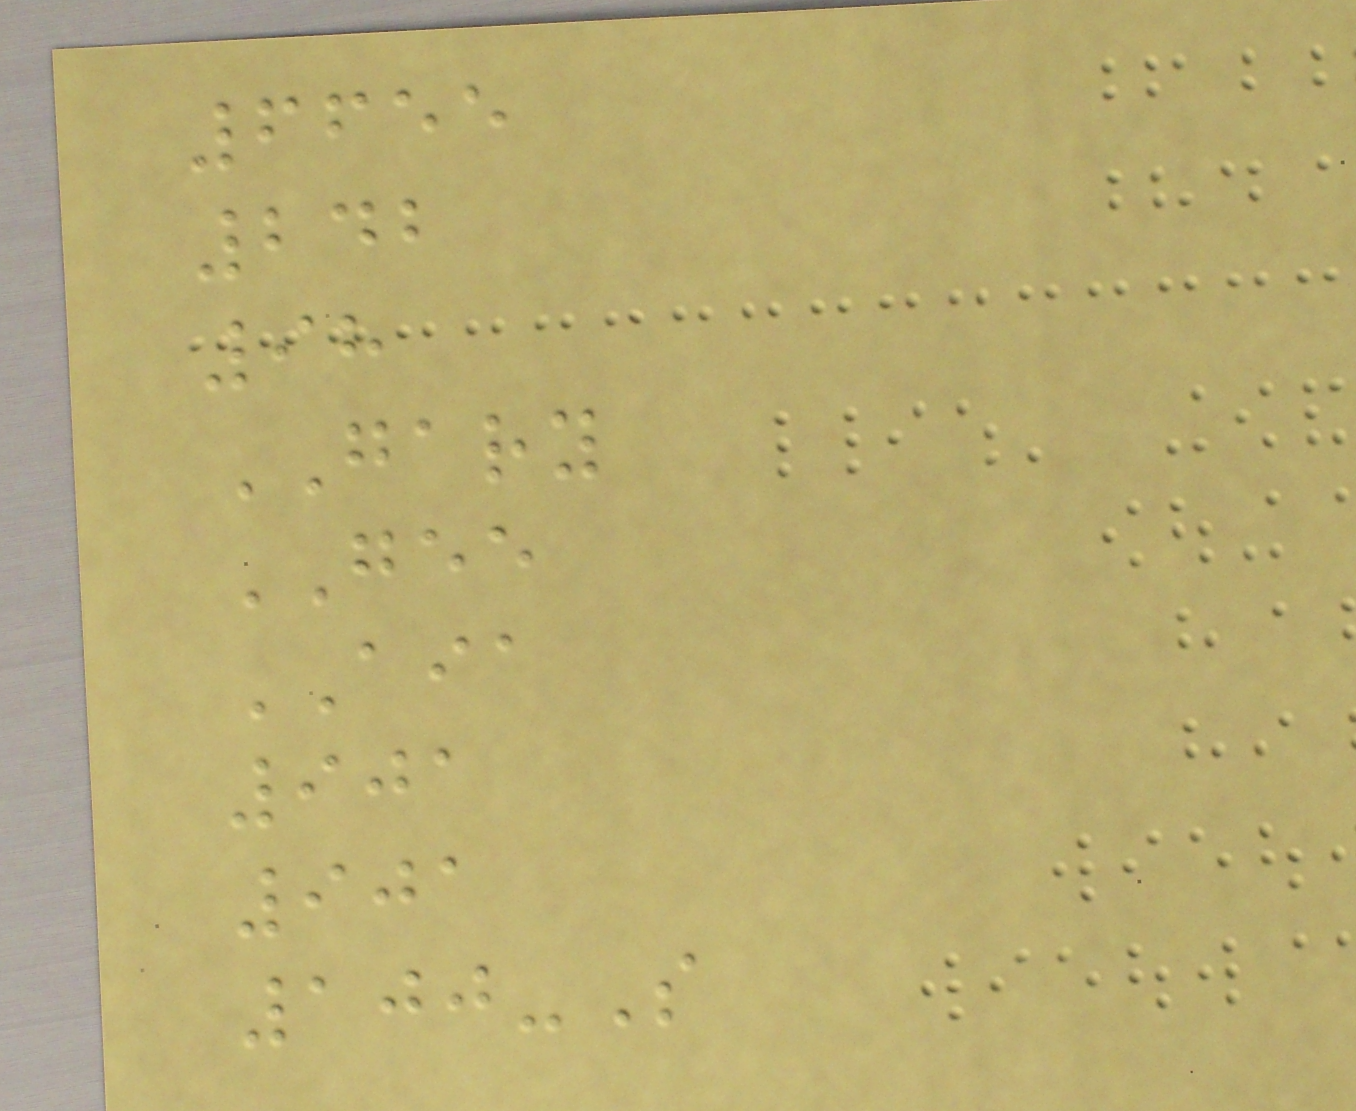6655
242
98
GARY
GEE
AIA
901
901
100-S
